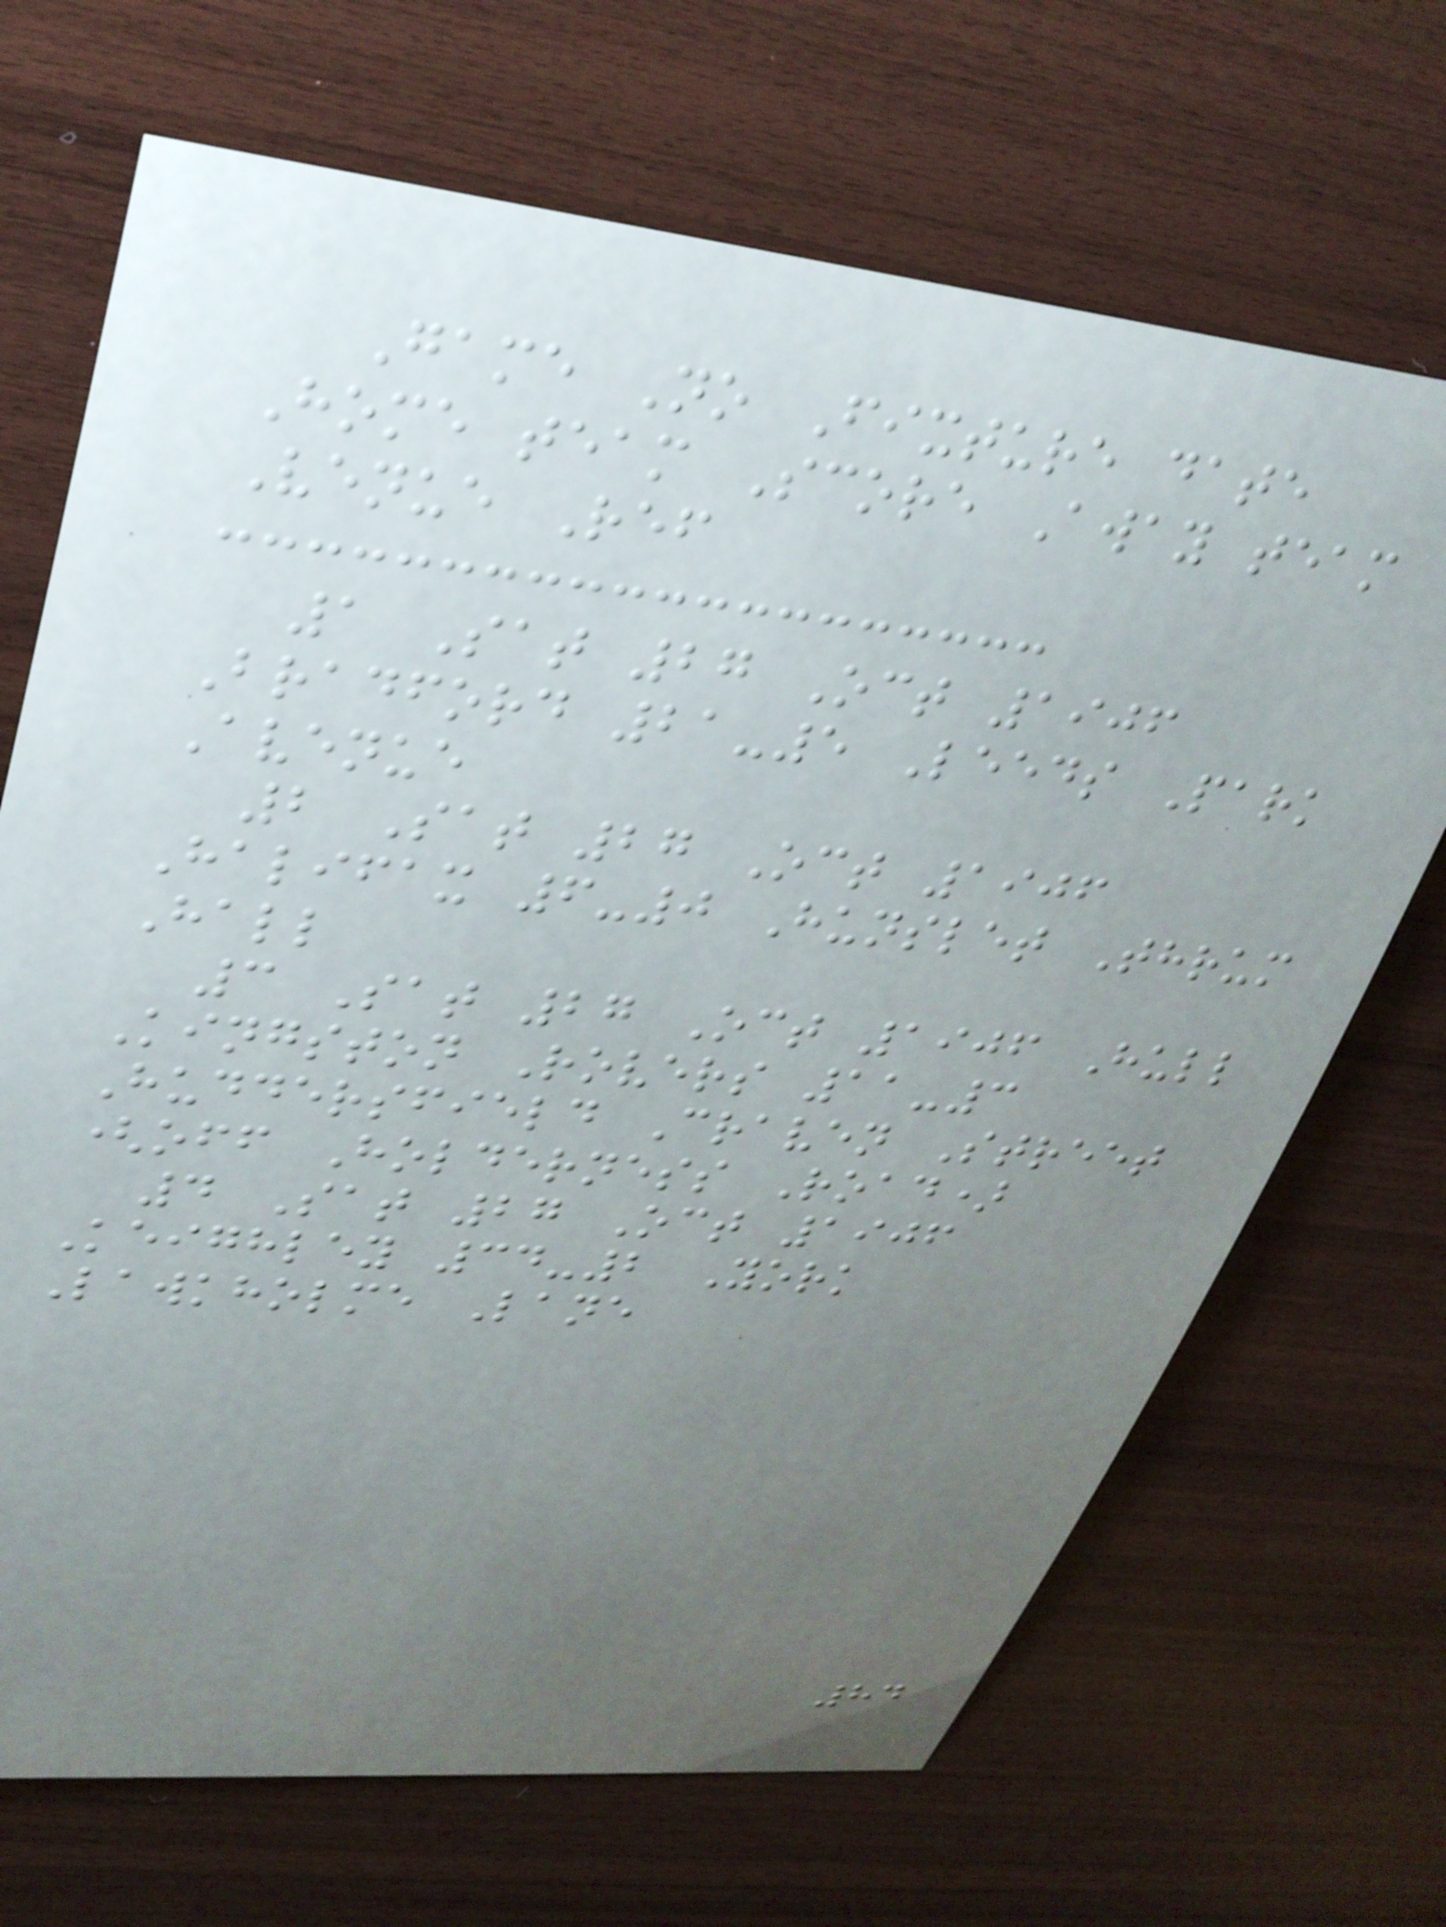Game No Fixture date
Home team Score Away team
Venue Ref
1 Sat 27 Oct 1906
Bradford 21-5 Leeds Park
Avenue
2 Sat 27 Oct 1906
Halifax 6-0 Hunslet Thrum
Hall
3 Sat 27 Oct 1906 Hull
Kingston Rovers 11-3
Huddersfield Craven Street
(off Holderness Road)
4 Sat 27 Oct 1906
Keighley 34-2 York
Lawkholme Lane
84
